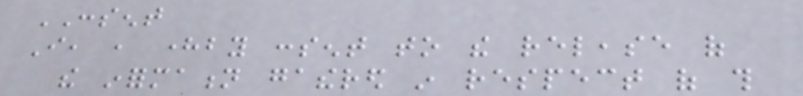CONSENT
I, , hereby consent to the release of
the information gathered in respect of this
